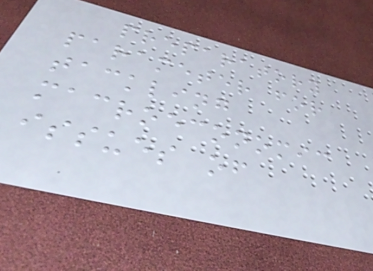preparatory
parameter for
tackling
macroeconomic
issues of
